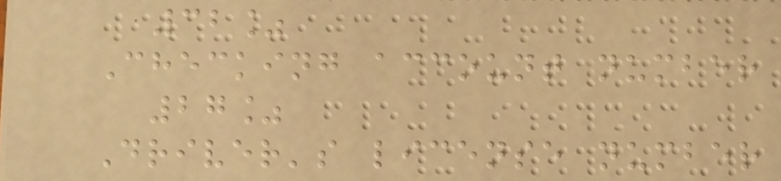32%
Checking account number
27%
Driver's license number
